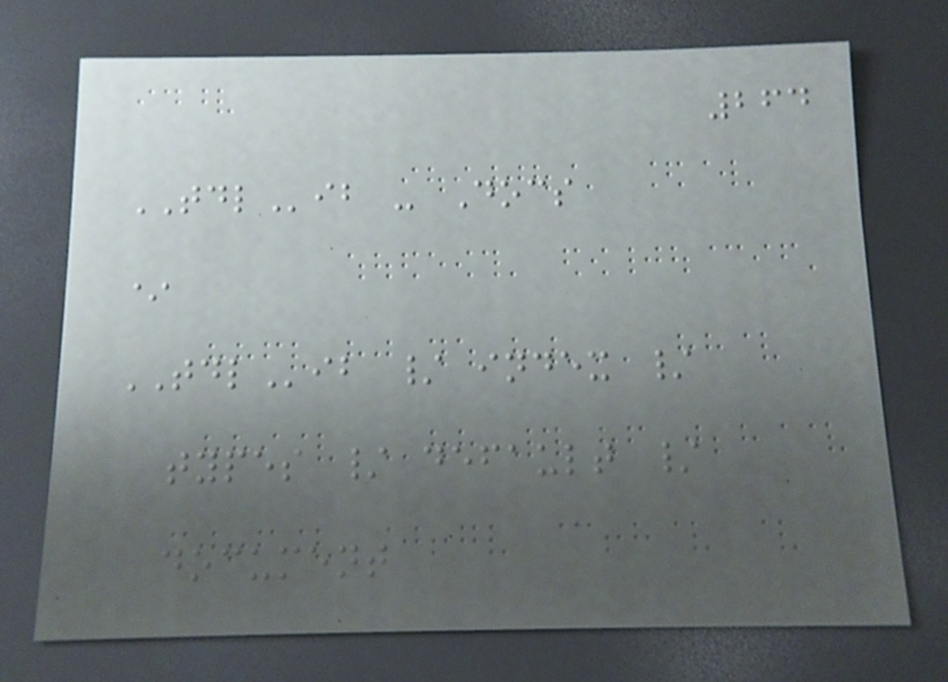264
TDLib - Docs
*
TDLib / index /
types / default /
document
